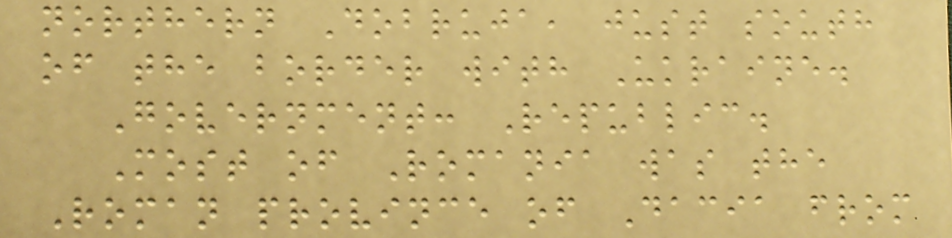northern Dobruja, just south
of the border with Ukraine.
Government: Republic.
Most of Romania was the
Roman province of Dacia from
